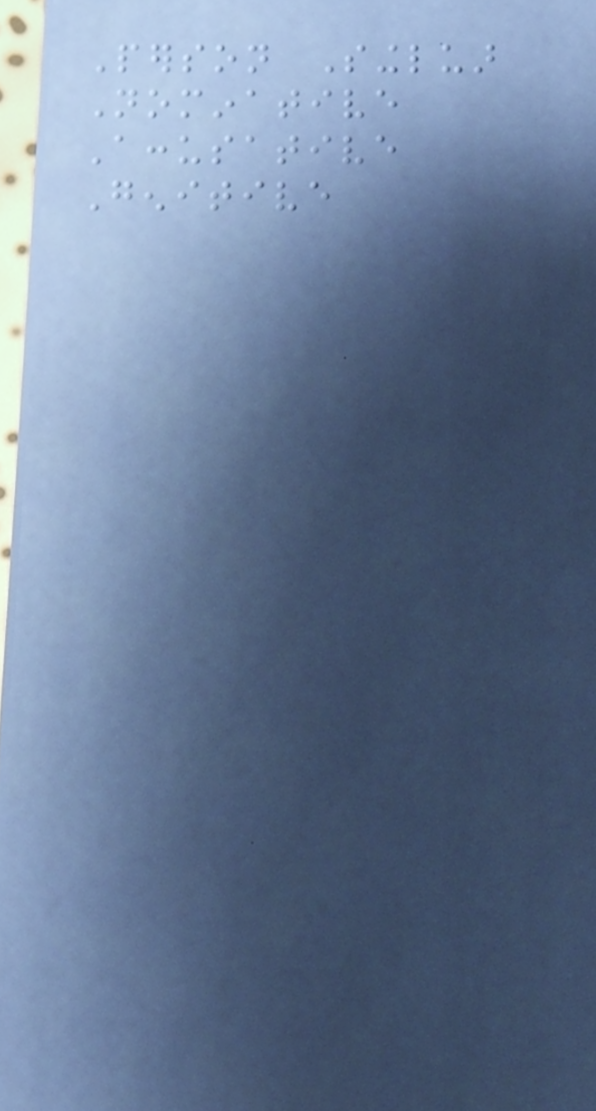Person Singluar
Nominative
Accusative
Genitive
